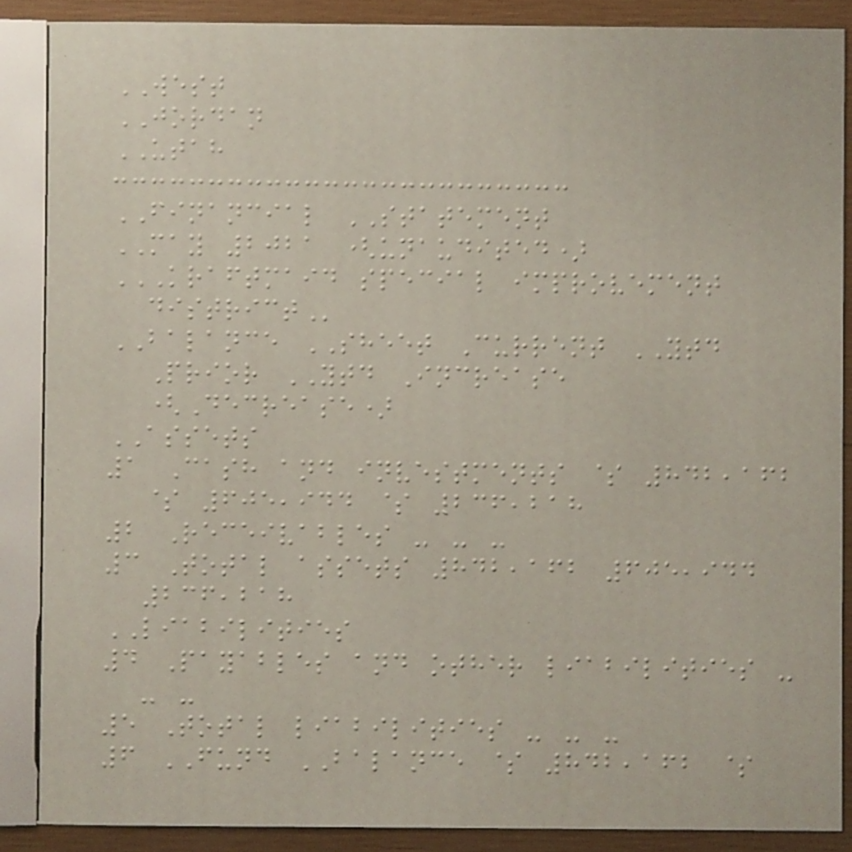WEST
JORDAN
UTAH
FINANCIAL STATEMENT
MAY 2021 (unaudited)
KRAFTMAID SPECIAL IMPROVEMENT
DISTRICT
BALANCE SHEET Current YTD
Prior YTD Increase
(Decrease)
ASSETS
1 Cash and investments $ 842,162
$ 605,944 $ 236,218
2 Receivables - - -
3 Total assets 842,162 605,944
236,218
LIABILITIES
4 Payables and other liabilities -
- -
5 Total liabilities - - -
6 FUND BALANCE $ 842,162 $
